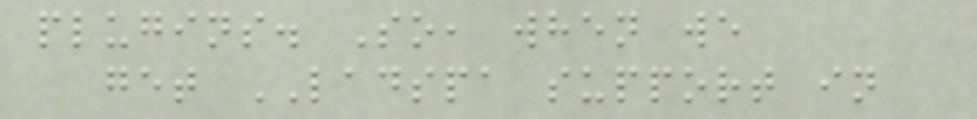plugins. So, when we
get LADSPA support in
